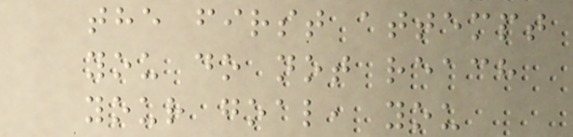the first attempt
you do not reach
your goal, you
